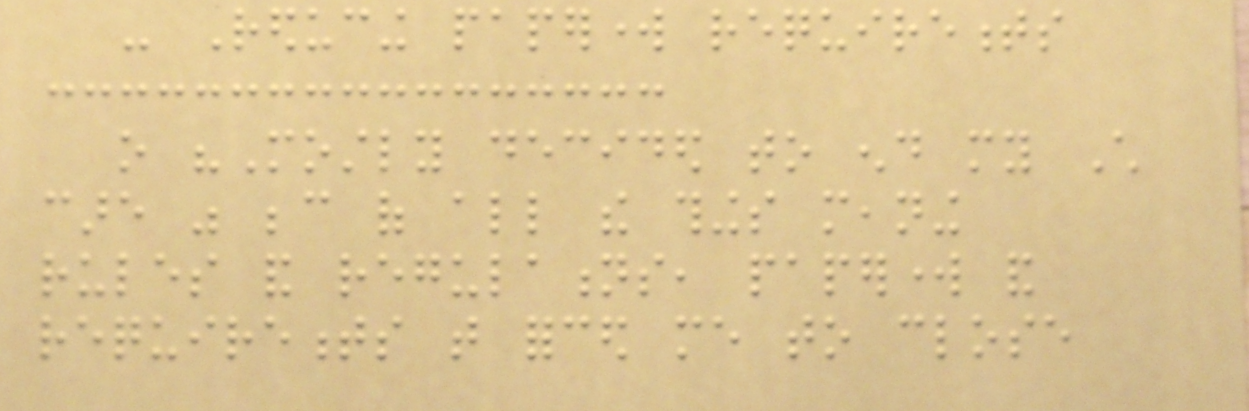- Reducing paperwork requirements
o "Mostly decided to end my Child
care was because of all the things meaning
rules and regulations, paperwork and
requirements that forced me to close
